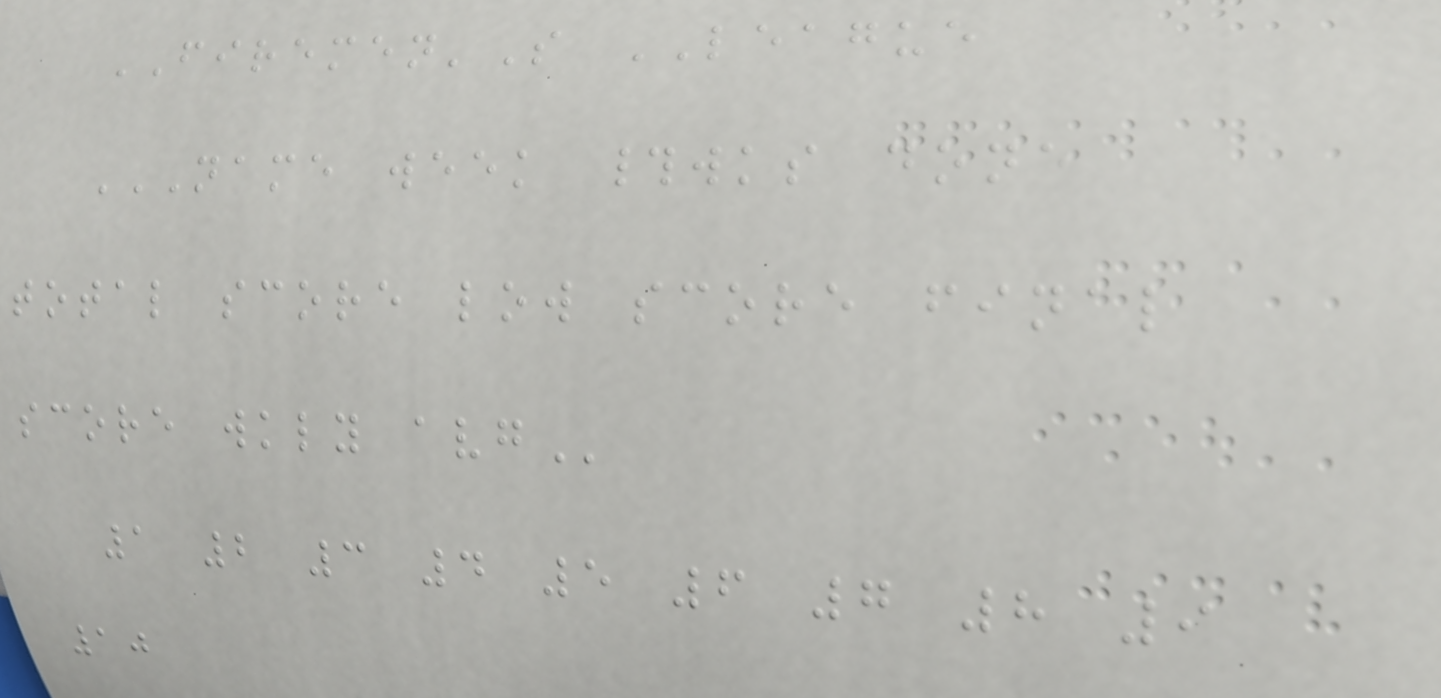FIREMEN'S LEAGUE
NAME WEEK #WKS DONE
TOTAL SCORE LOW SCORE FINAL
SCORE WKLY AVG
1 2 3 4 5 6 7 8 9
10
